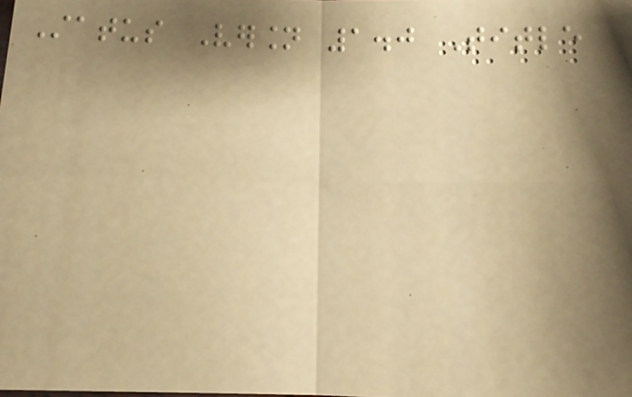Status Version 1.0 Title
